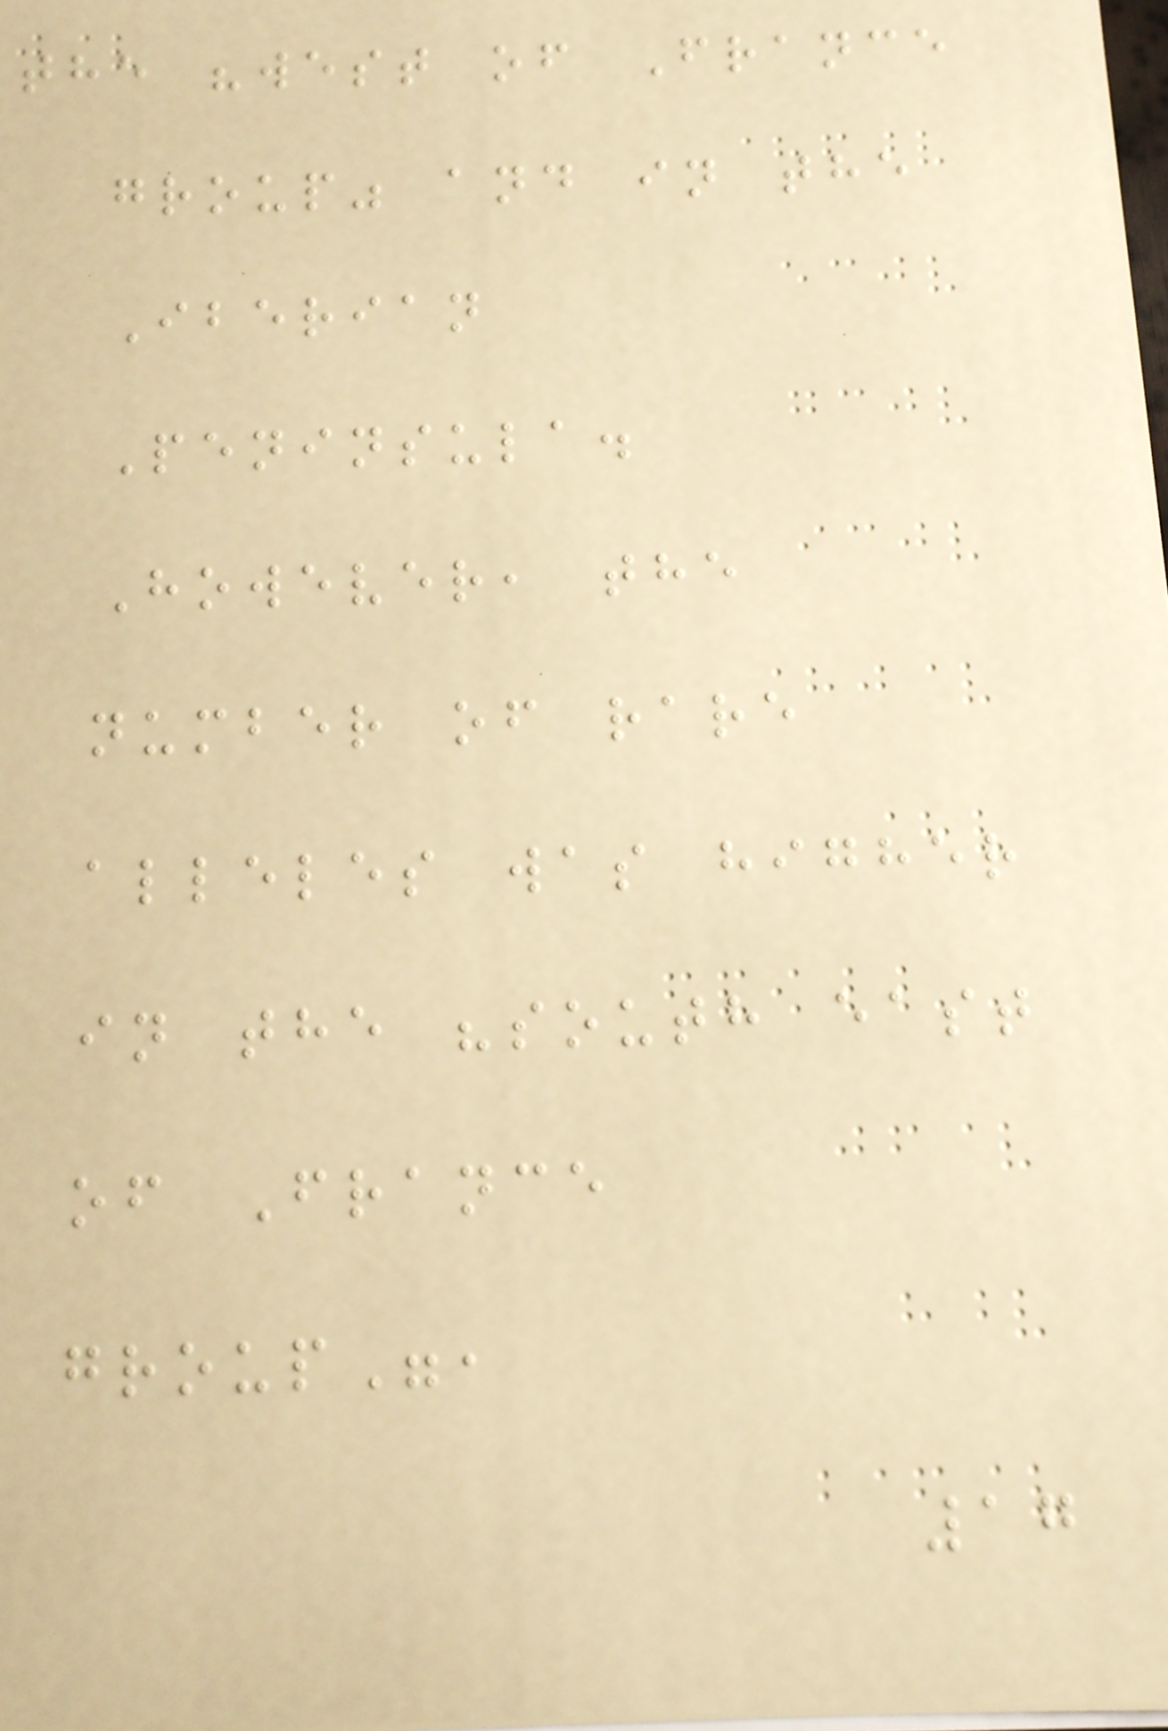the "west of France
group" and in the
Iberian
Peninsula.
However, the
number of rare
alleles was higher
in the "south east
of France
group",
17
